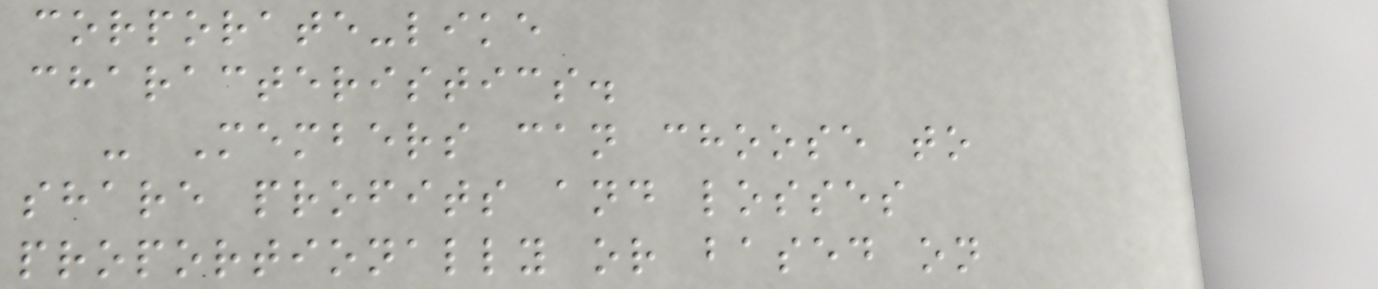corporate-like
characteristics.
- Members can choose to
share profits and losses
proportionally or based on
